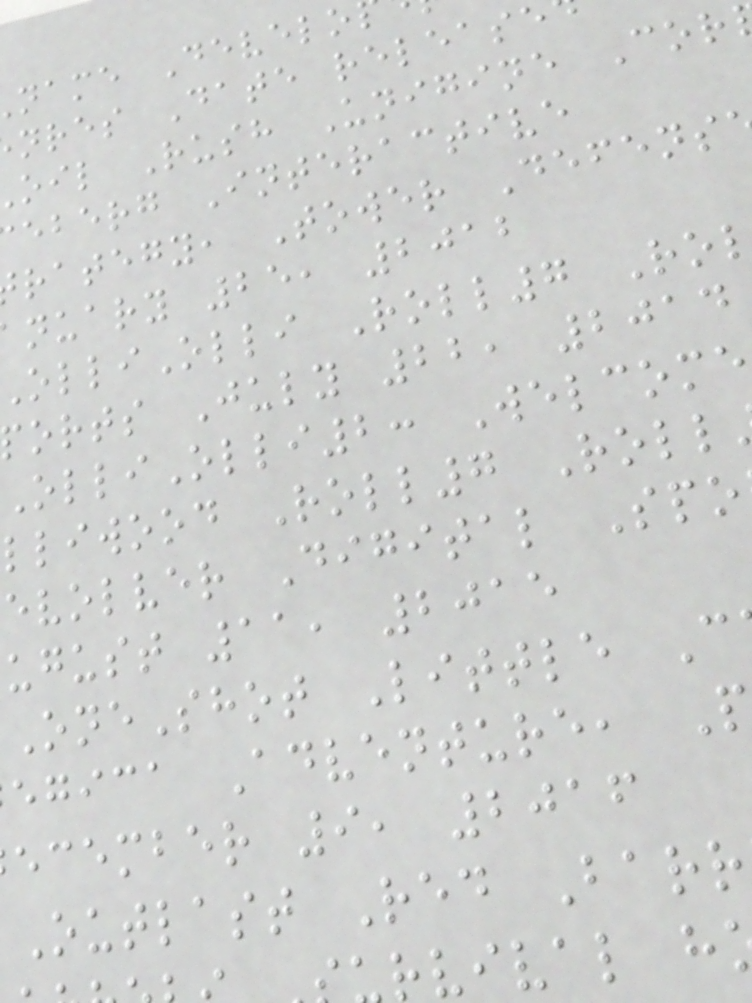name Develo
nres Date release
oil Rush Unigine Cor
eberg Interactive
rategy, Tower Defens
nuary 25, 2012
lliOlli Roll7 Ro
ports July 22, 2014
OlliOlli2: Welcome
lliwood Roll7 Roll
evolver Digital Spo
ugust 11, 2015
OneShot Little C
egica Adventure,
ecember 9, 2016
Outlast Red Barr
rvival h
